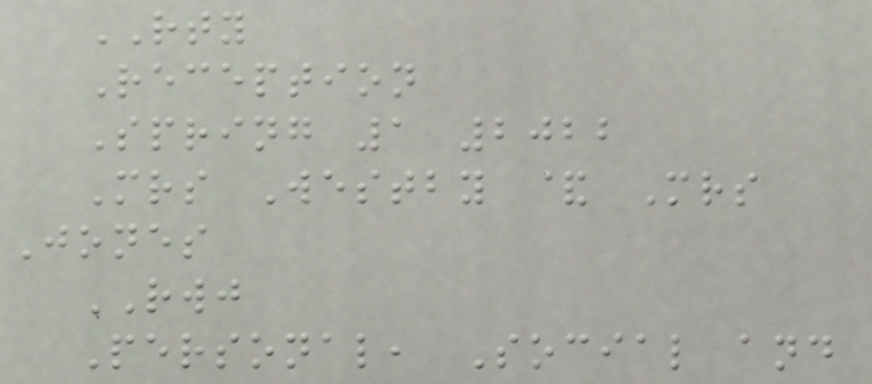RTY
Reception
Spring 1 2022
Mrs Westby & Mrs
Jones
RWJ
Personal, Social and
